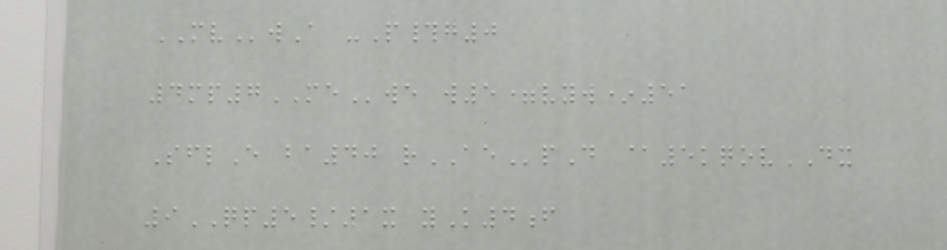MVwA -P#g0
4mp7MEwe w5=vyw*51
SflE ba40 rAEpD @5kqovDX
9QP5/1x yK4f
